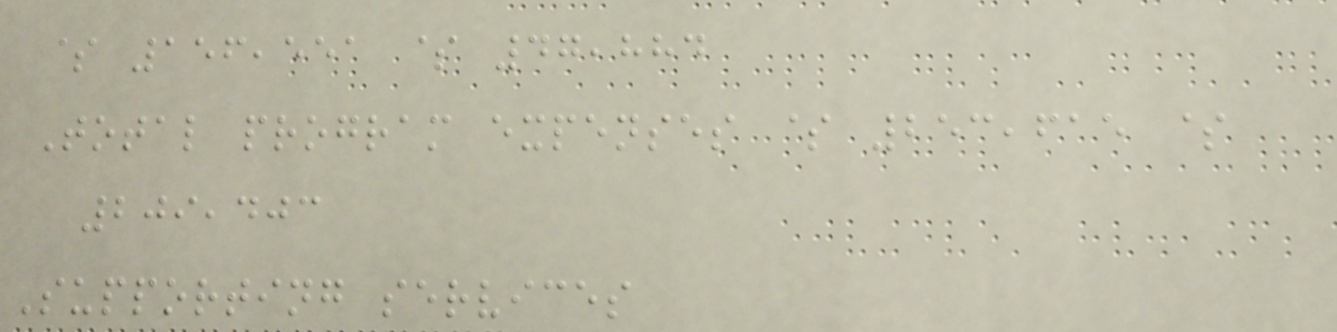$ 156,551 $ 47,884
Total program expenses $ 253,615 $
209,403
Supporting services
